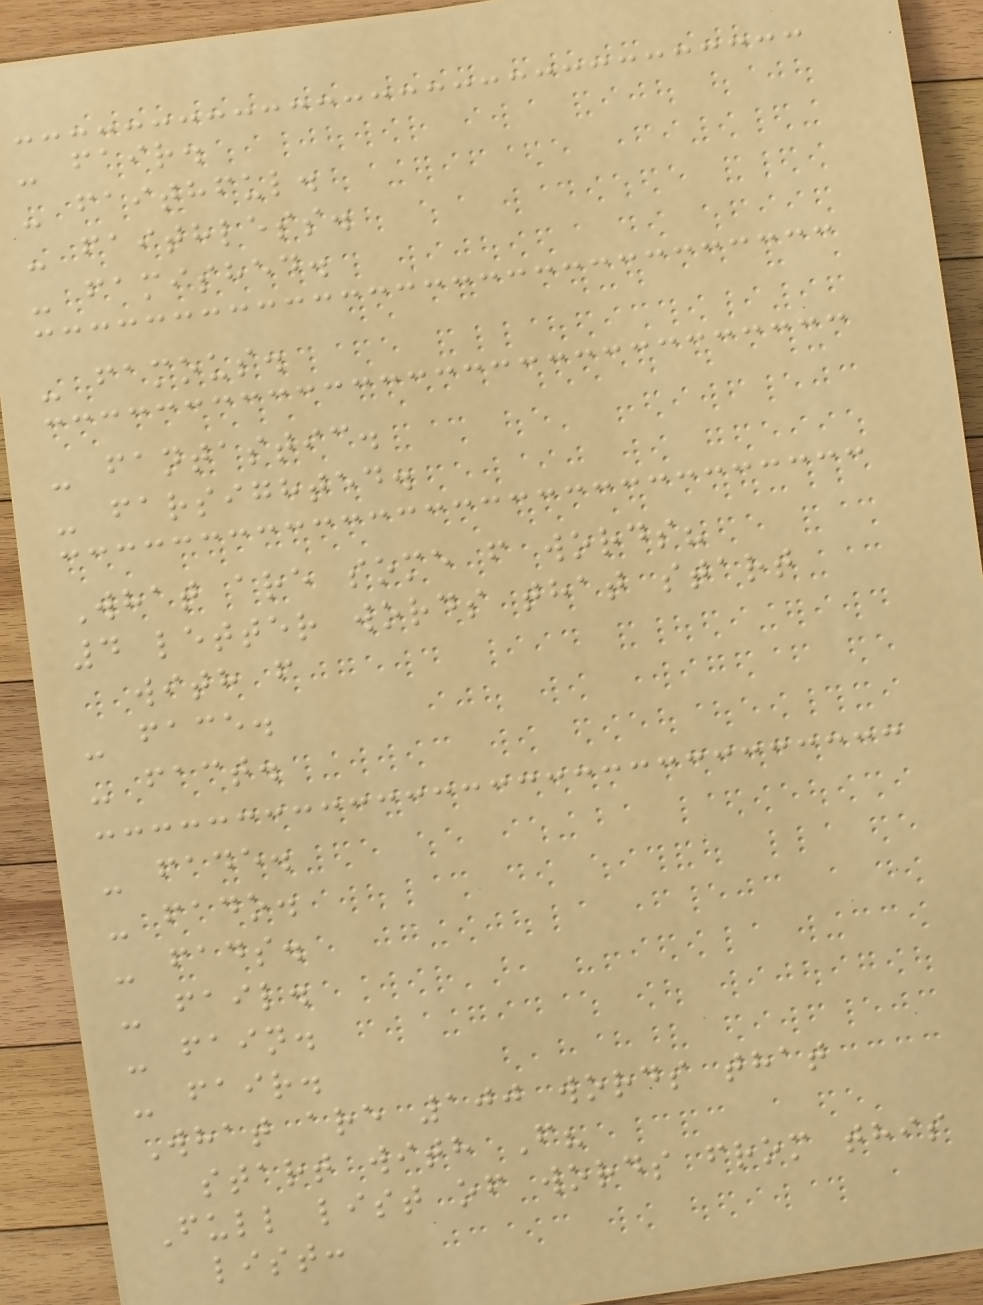- fair.
- faithful.
- faithless.
- famished.
- famous.
- fantastic.
- farsighted.
What are some f words?
4 letter words that start
with f
- face.
- fact.
- fade.
- fado.
- fads.
- fail.
- fain.
- fair.
What are 100 words that
start with F?
Full list of words from this
list:
